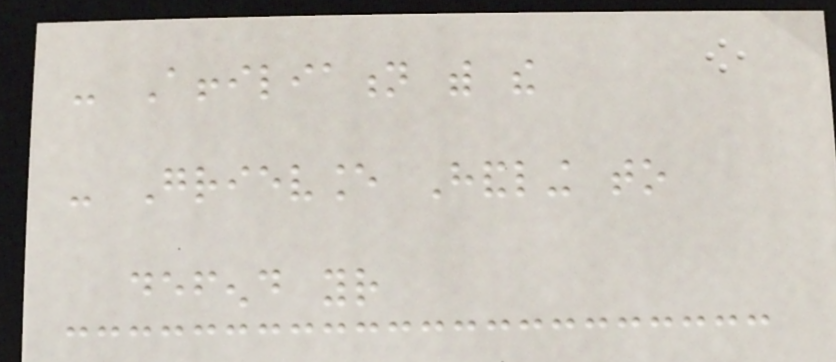- Affiliation with the
- Grievance Handling to
defend your
